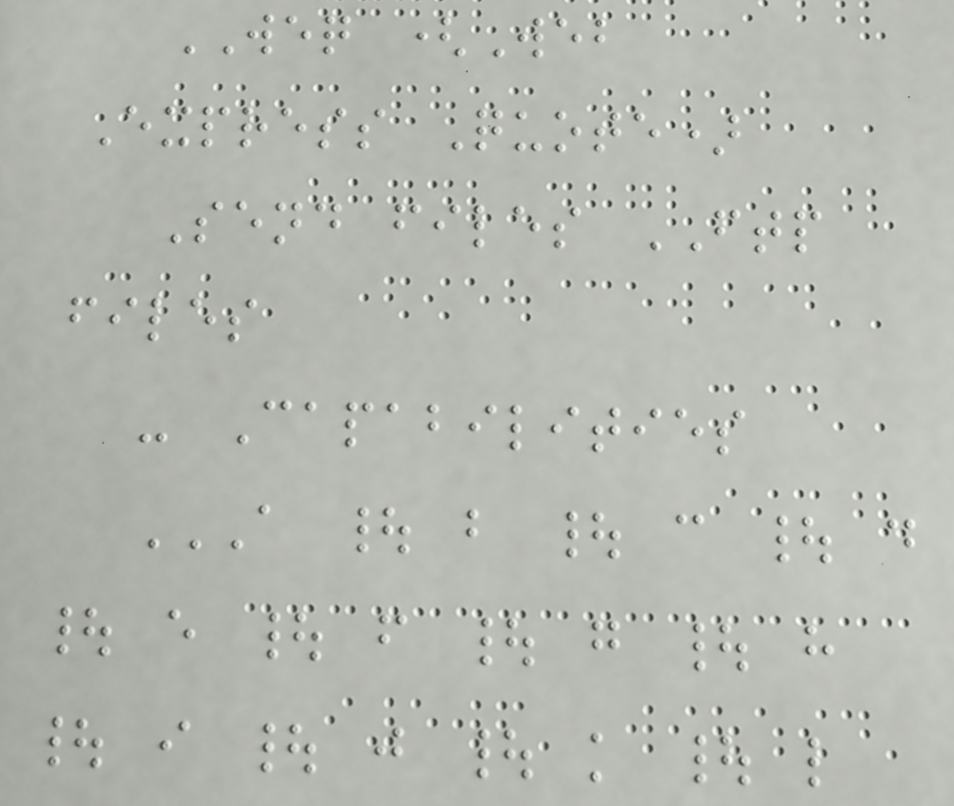WEQ (Web
Express Quote)
Send files FTP
files
- Capabilities
A | B | C | D
| E | F | G | H
| I | J | K | L
